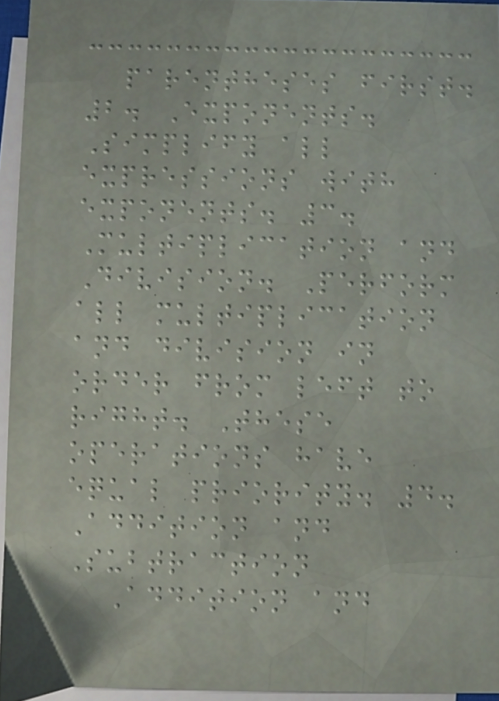parentheses first.
2. Exponents.
Simplify all
expressions with
exponents. 3.
Multiplication and
Division. Perform
all multiplication
and division in
order from left to
right. These
operations have
equal priority. 4.
Addition and
Subtraction
Addition and
